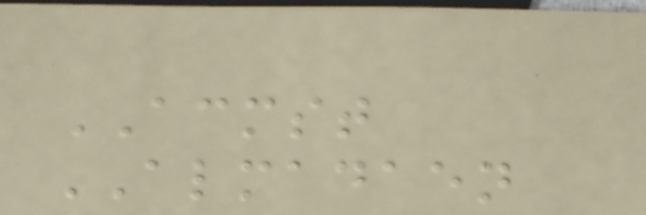ACMST
ALMADAEN
